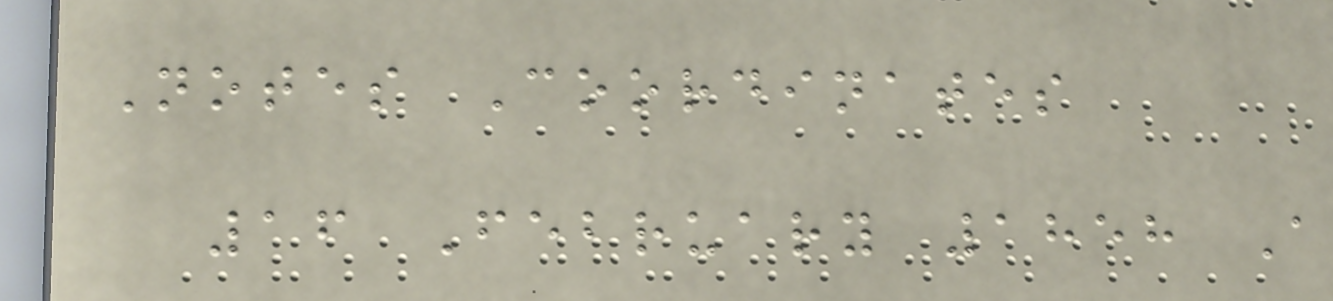Notes Coordinates
16 February 1858 A
